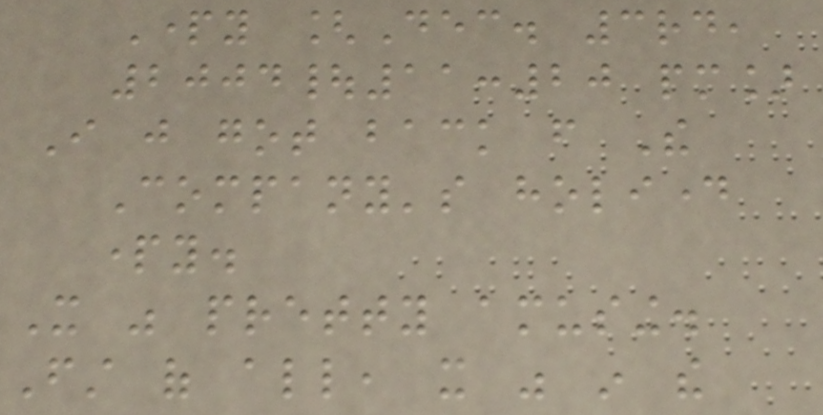Party [Dec. 3rd,
2004|11:20 pm]
I just got back from The
Company's holiday
party.
It was pretty amusing.
First of all, it was in the
